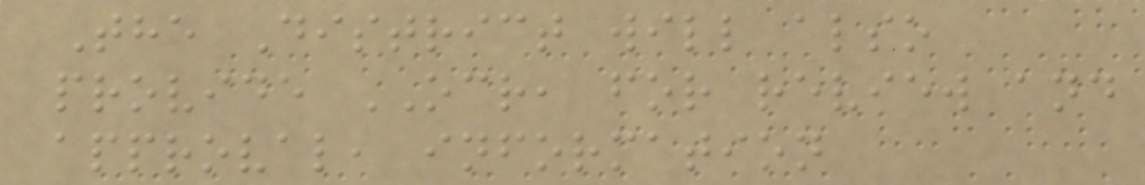The District will also
provide OCR, for review and
approval, information
